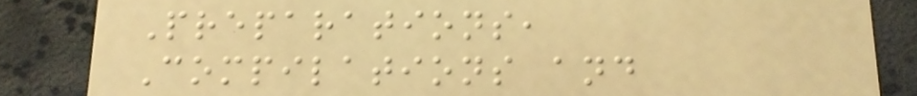Preparations,
Compilations and
